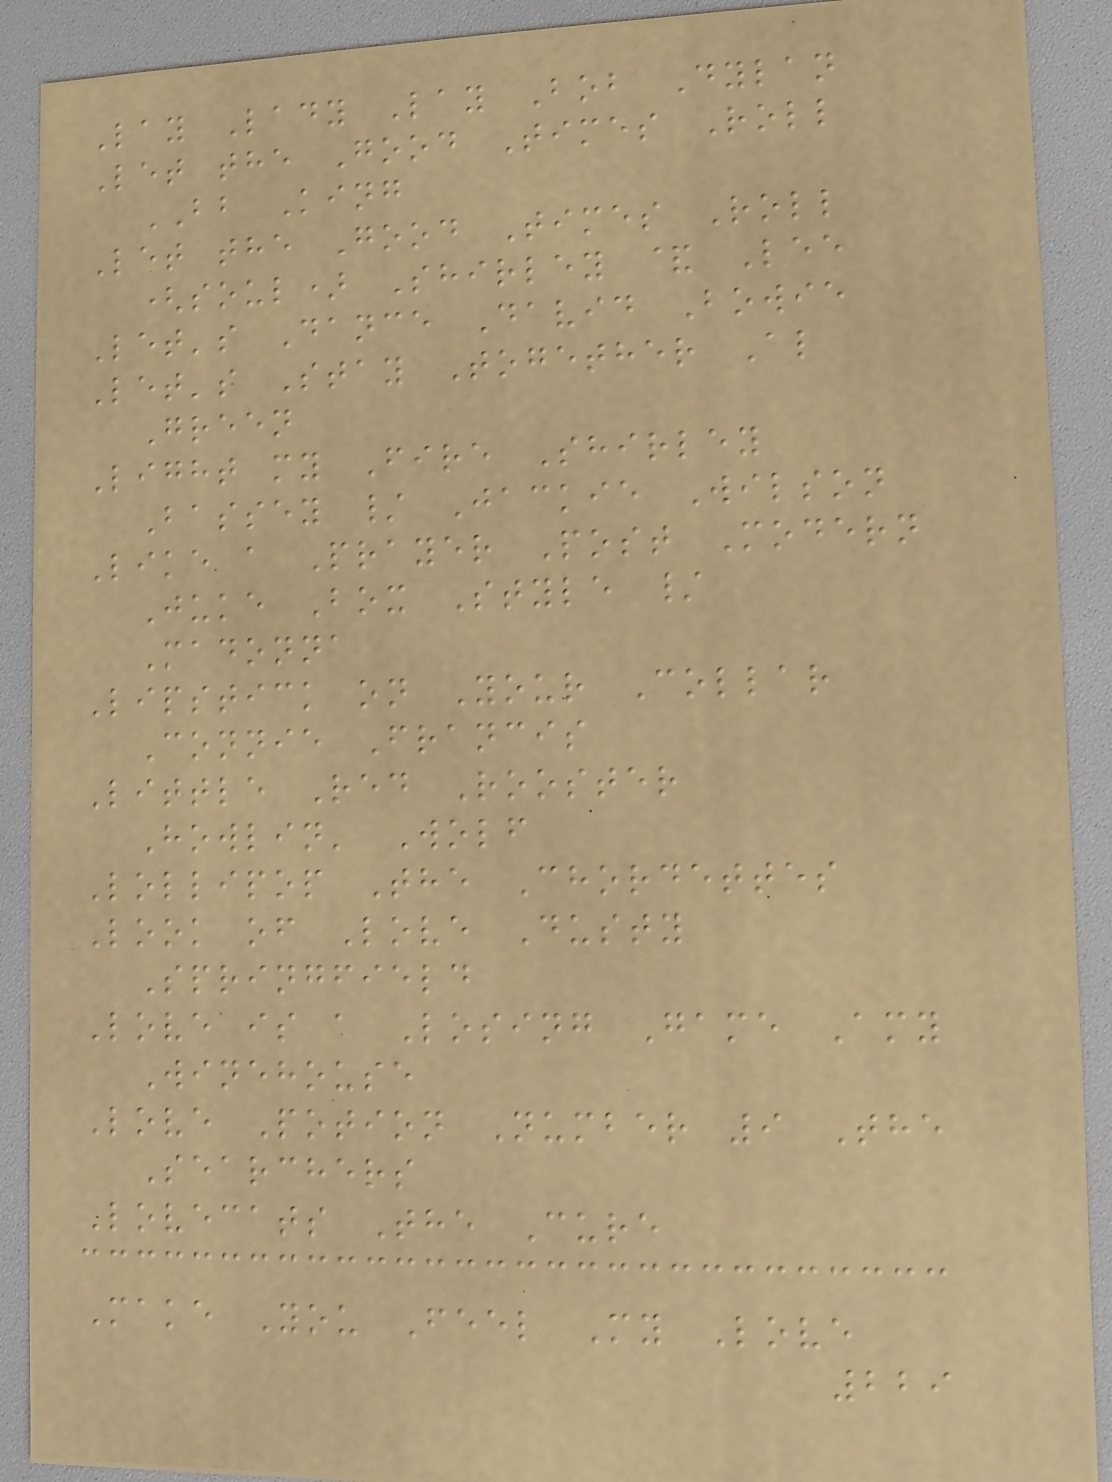Lay Lady Lay Bob Dylan
Let the Good Times Roll
BB King
Let the Good Times Roll
(soul) Shirley & Lee
Let's Dance David Bowie
Let's Stay Together Al
Green
Light my Fire Shirley
Bassey / Jackie Wilson
Like a Prayer Post Modern
Juke Box Style /
Madonna
Lipstick on Your Collar
Connie Francis
Little Red Rooster
Howlin' Wolf
Lollipop The Chordettes
Look of Love Dusty
Springfield
Love is a Losing Game Amy
Winehouse
Love Potion Number 9 The
Searchers
Lovecats The Cure
Make You Feel My Love
229
